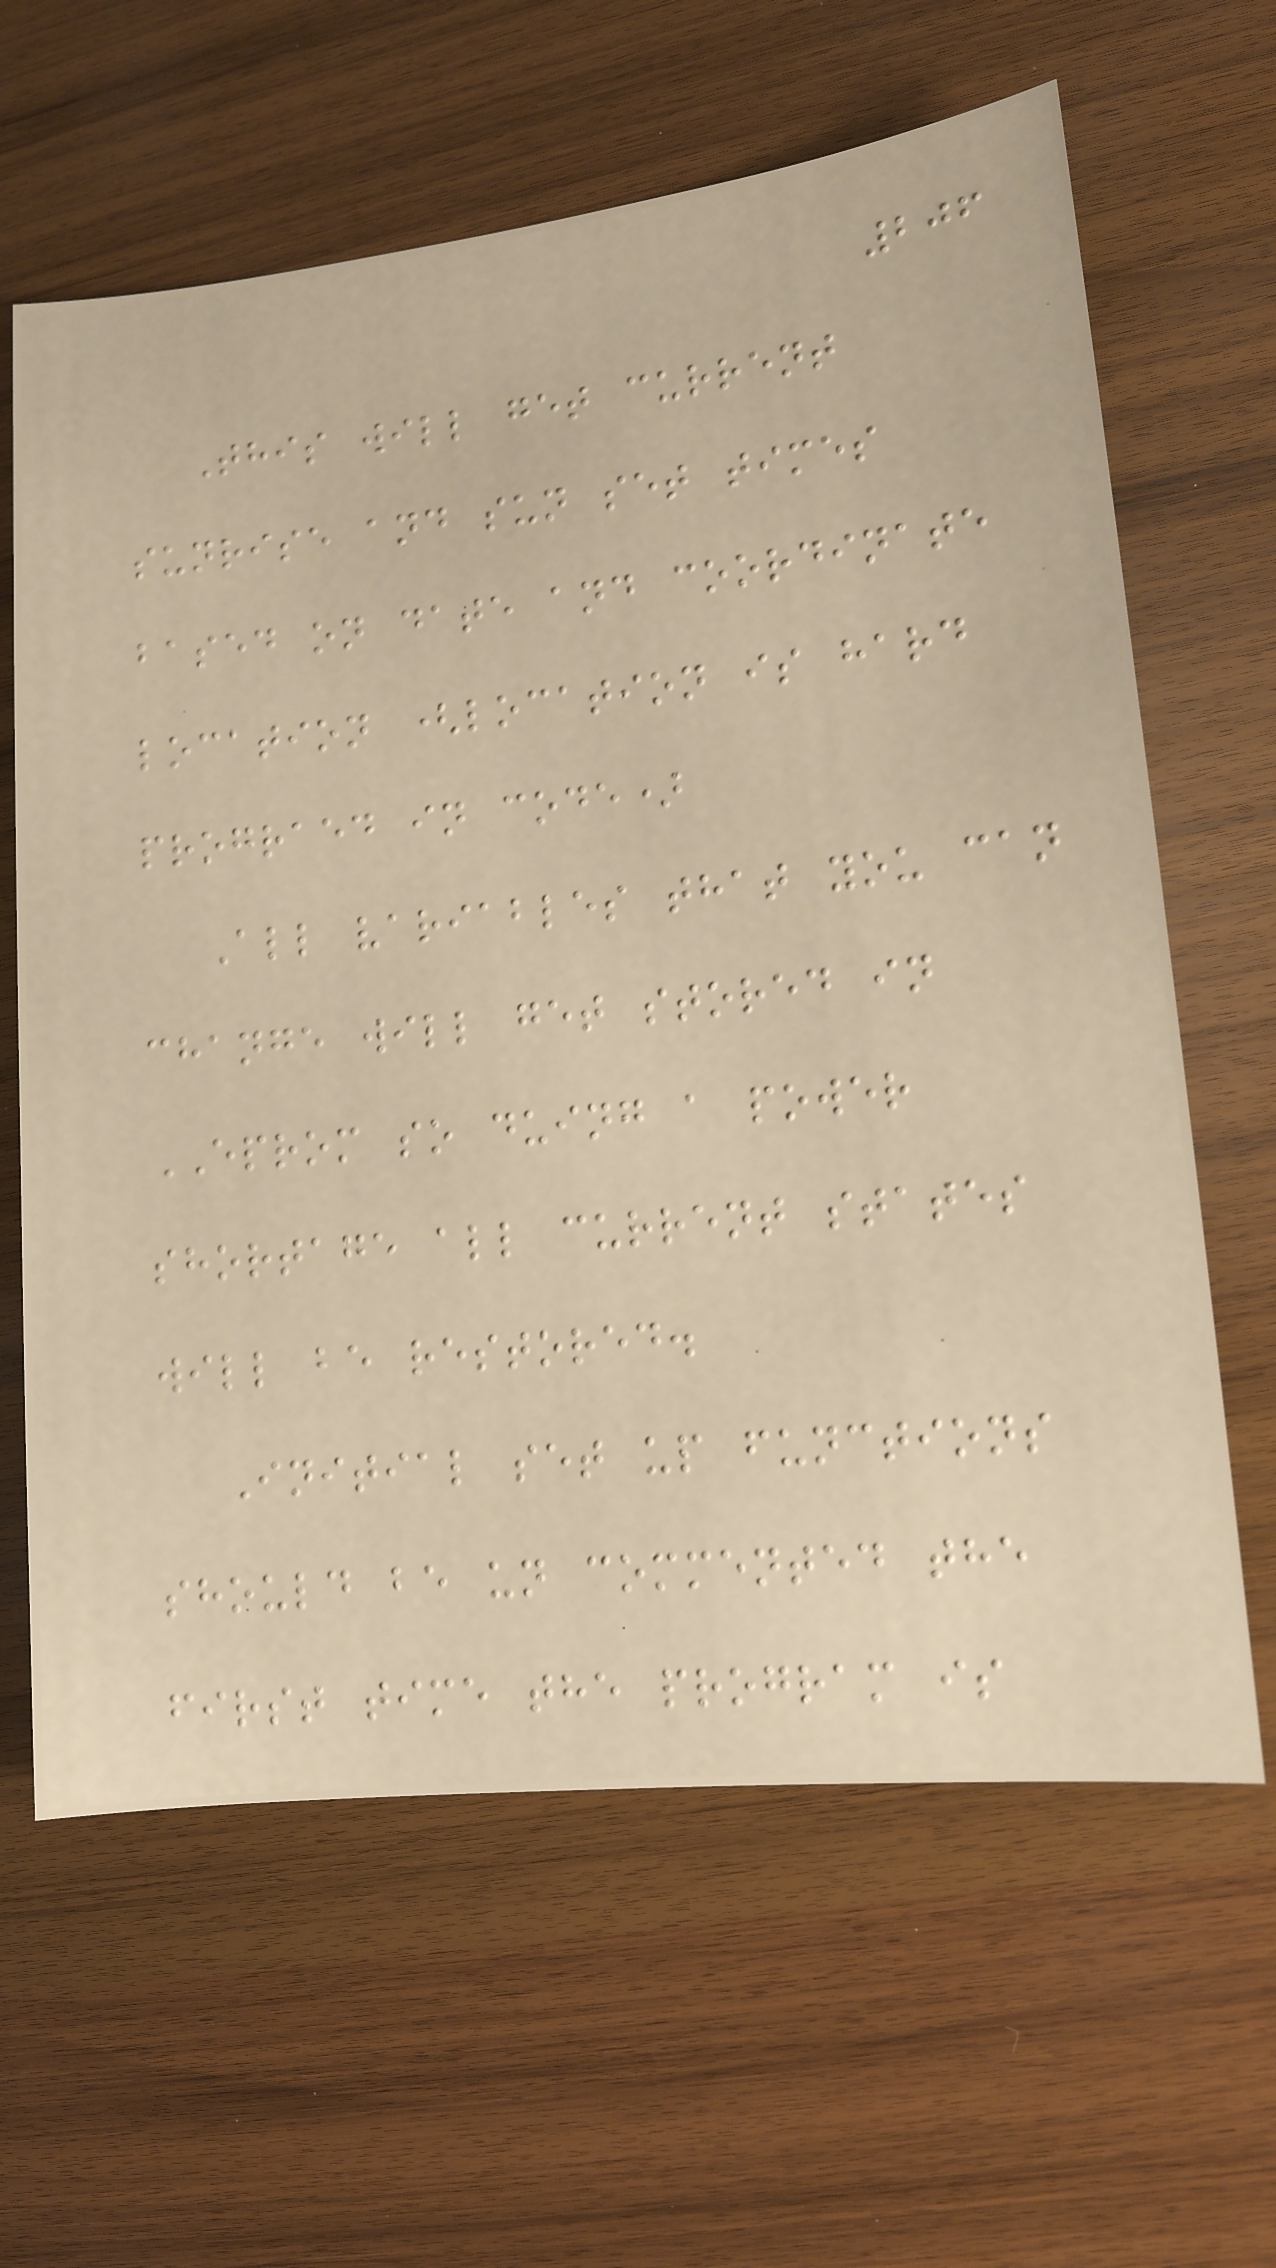206
This will get current
sunrise and sun set times
based on date and coordinate
location (location is hard
prograed in code)
All variables that you can
change will get stored in
EPROM so duing a power
shortage all current states
will be restored.
Initial set up functions
should be un commented the
first time the program is
